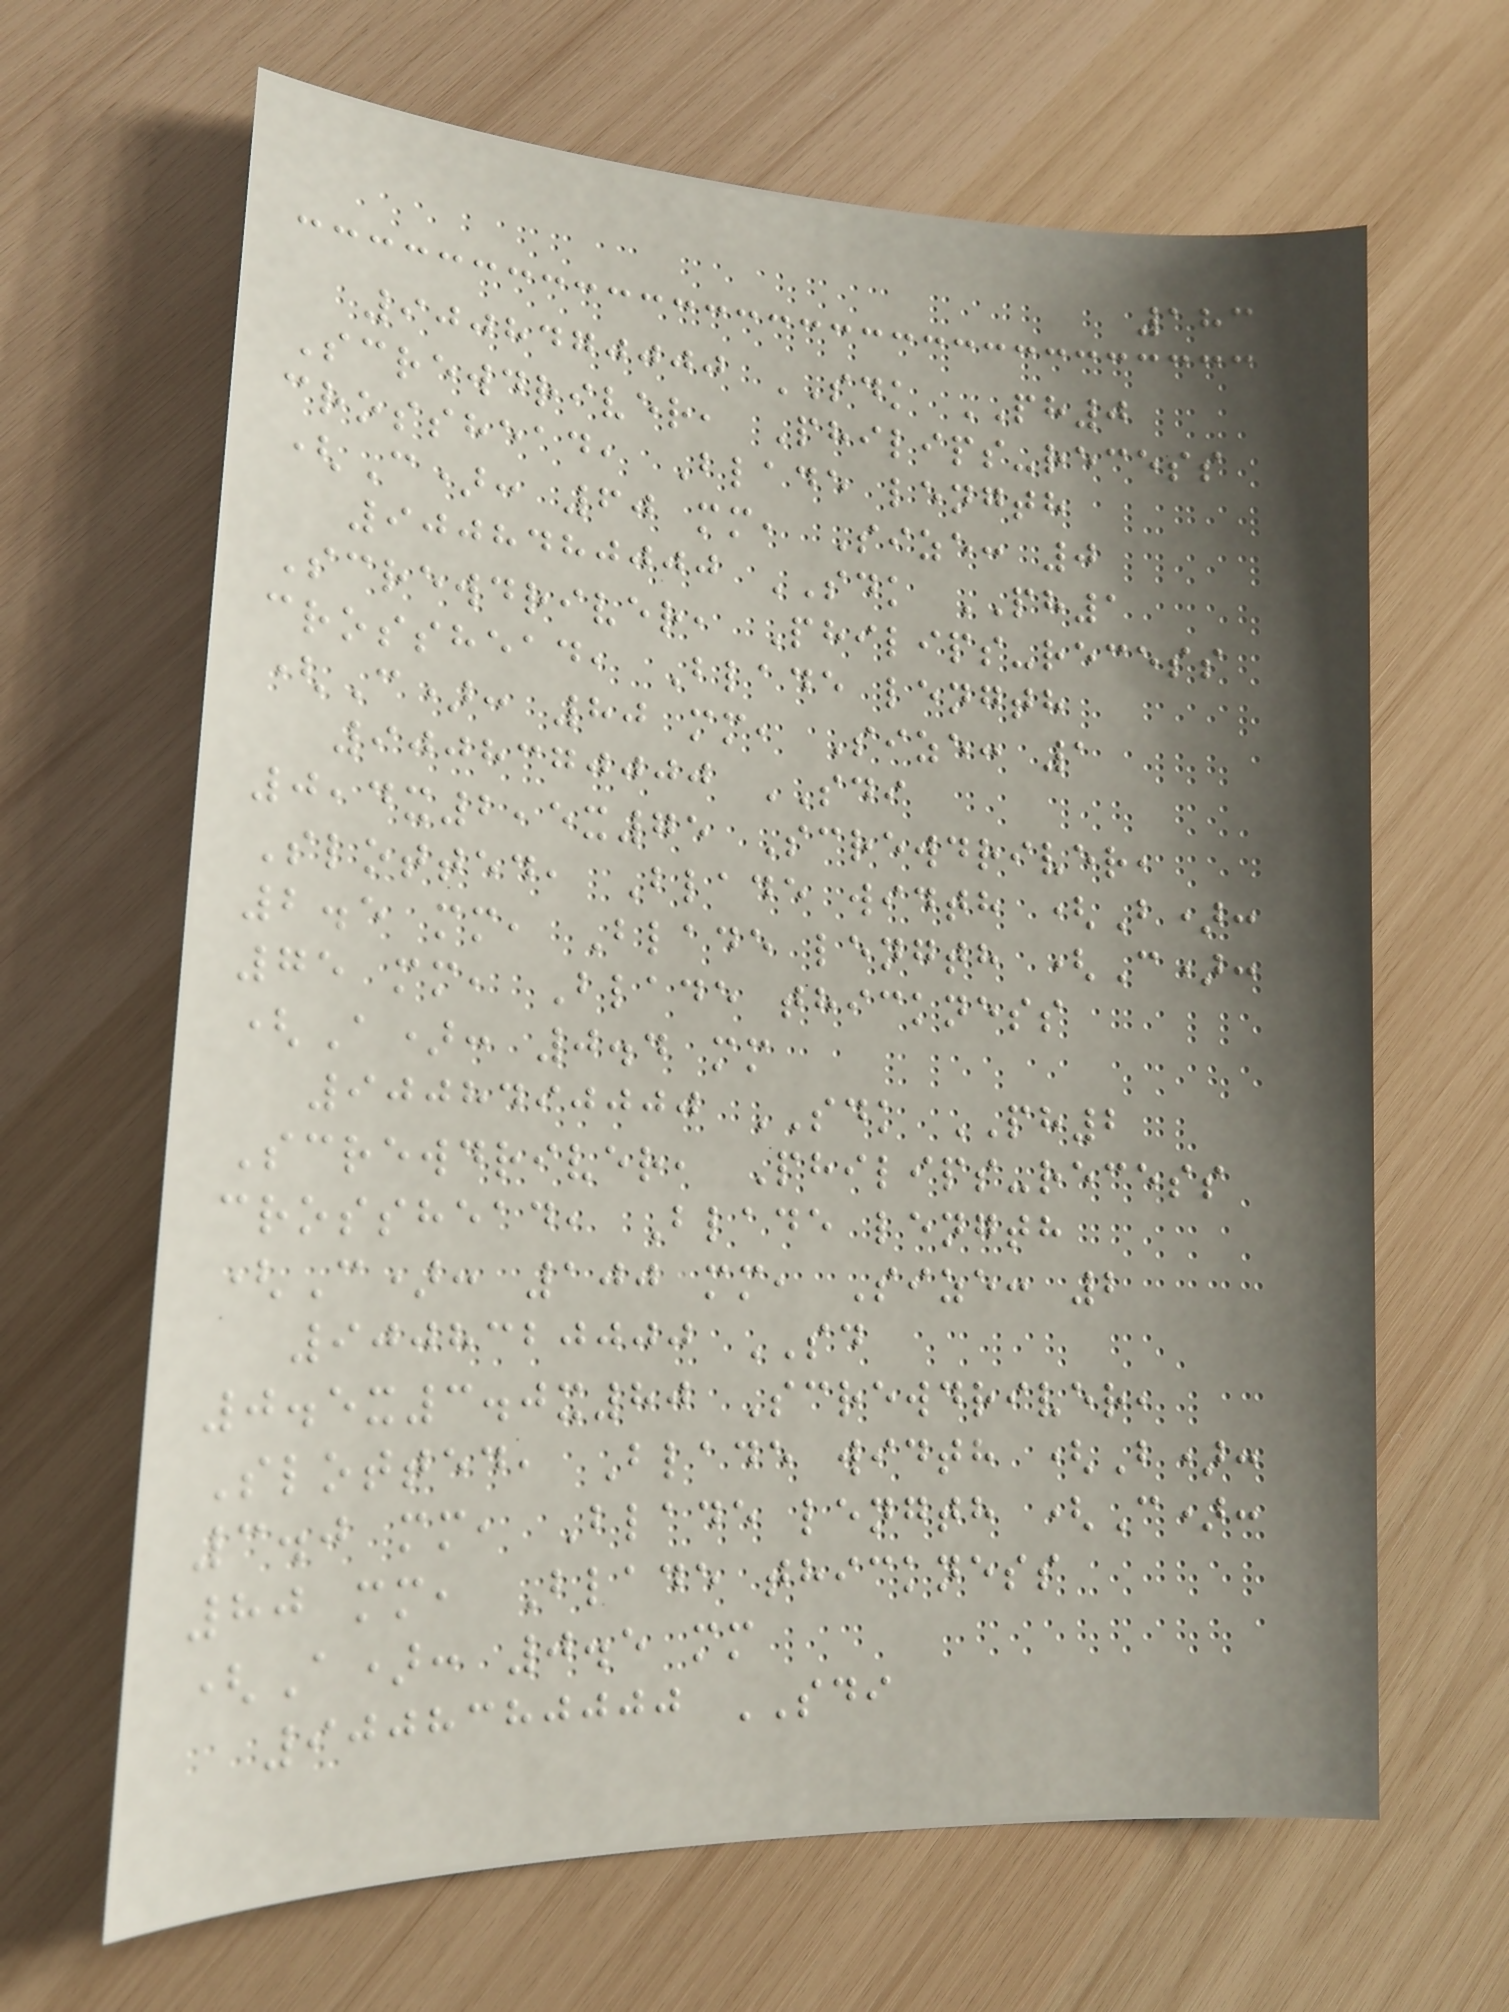183
9008470000 SDK PH0
Screwdriver, Philips-recess
crosshead, Blade length
(C): 60 mm, Size: 0
9008480000 SDK PH1
Screwdriver, Philips-recess
crosshead, Blade length
(C): 80 mm, Size: 1
9008370000 SDI
0,4x2,5x75 Screwdriver,
Slotted, Blade width (B):
2.5 mm, Blade length (C):
75 mm, Blade thickness
(A): 0.4 mm
9008490000 SDK PH2
Screwdriver, Philips-recess
crosshead, Blade length
(C): 100 mm, Size: 2
9008320000 SD
0.5x3.0x80 Screwdriver,
Slotted, Blade width (B):
3.0 mm, Blade length (C):
80 mm, Blade thickness
(A): 0.5 mm
9008380000 SDI
